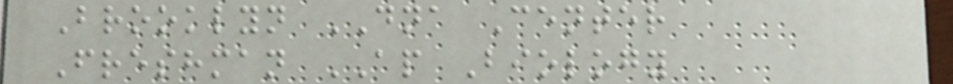Brooklyn DNA Center
Freshman AP Biology
